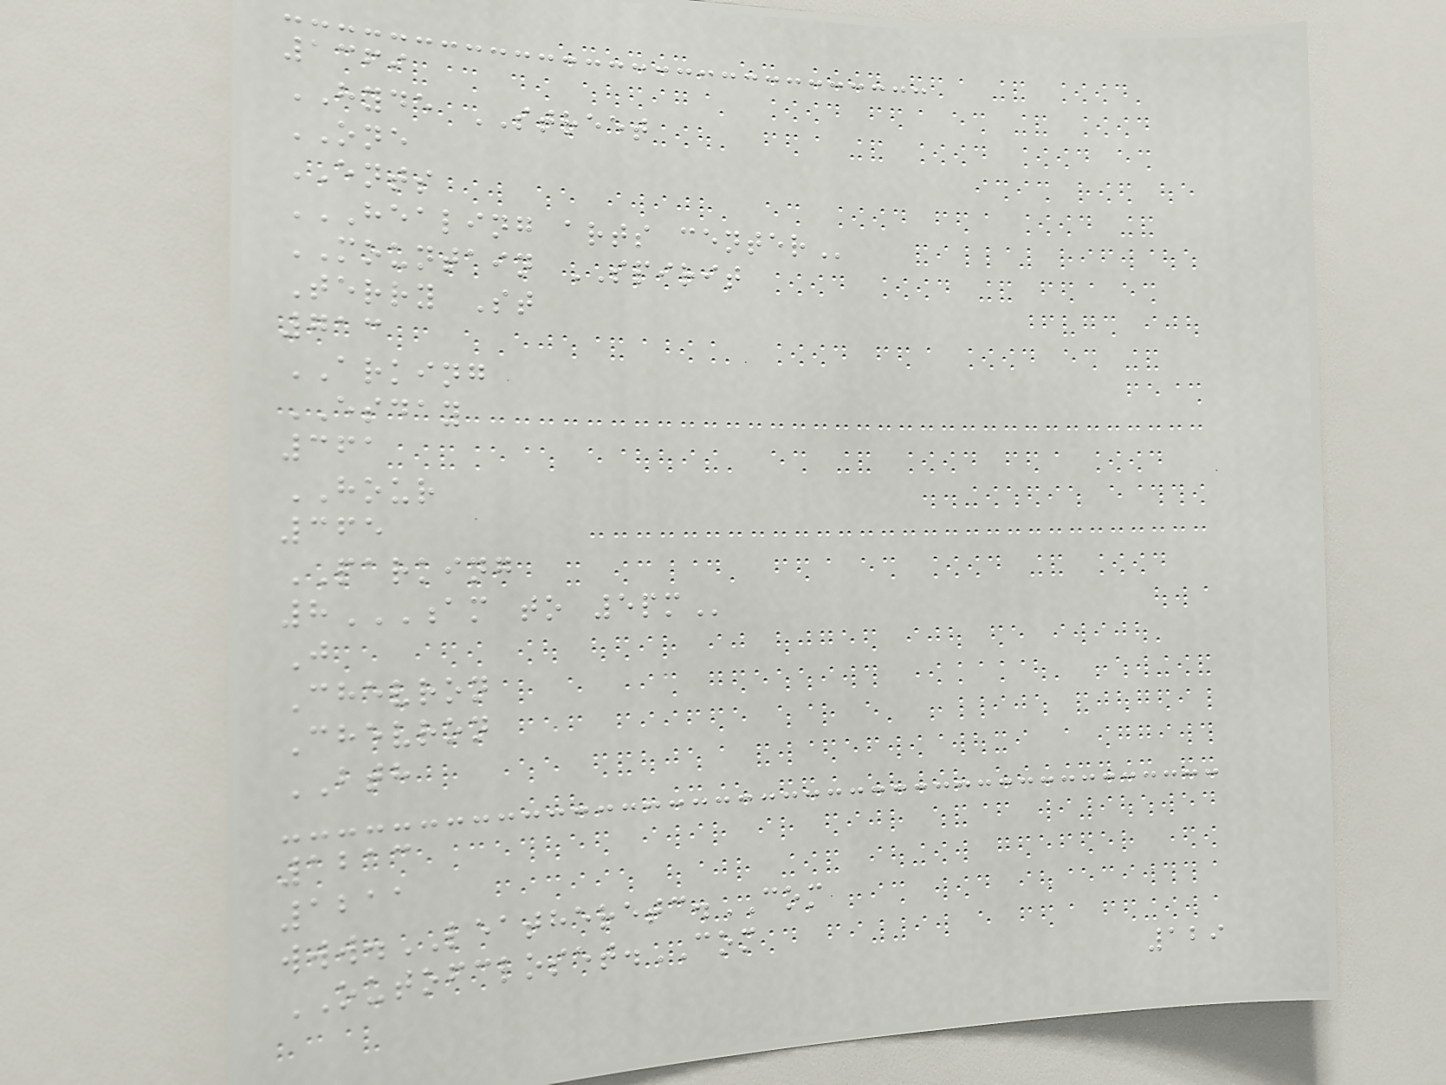1369
HYDE STREET
ONE
ENTS
HEALING ARTS CENTER
MOUNTAIN SPIRIT
Terry St
713
ARKING
ESDAY
361
HOUR
365
PARKING
8AM TO 5PM
J
Chevron
Chevron
BTH
1213
1211
www.LEATHERETC.COM
OUTOFCLOSET.COM
129
